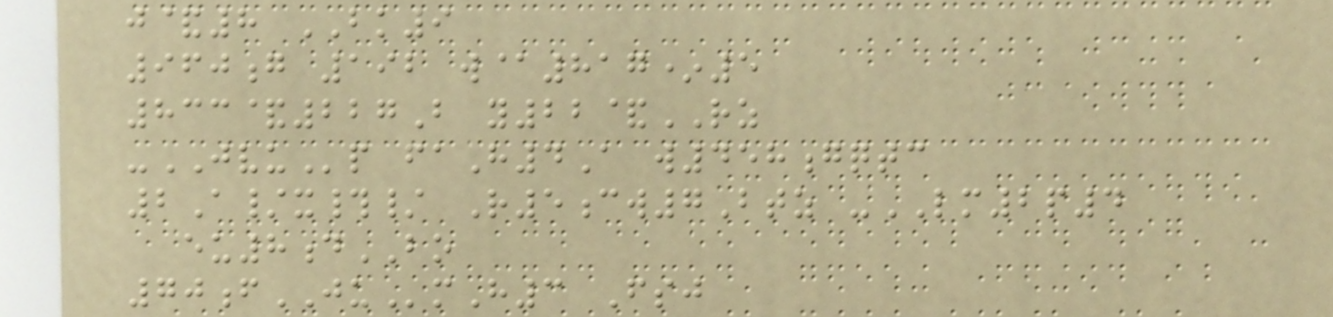j&8 BK9
960g 192 w@817*5
833&227B y22&RZ
-JVUp faH4A w458gqtc
2A/x#/ R5cw7Btz -LM2p4
eu8dBO
70fJUmH3 Fsj
